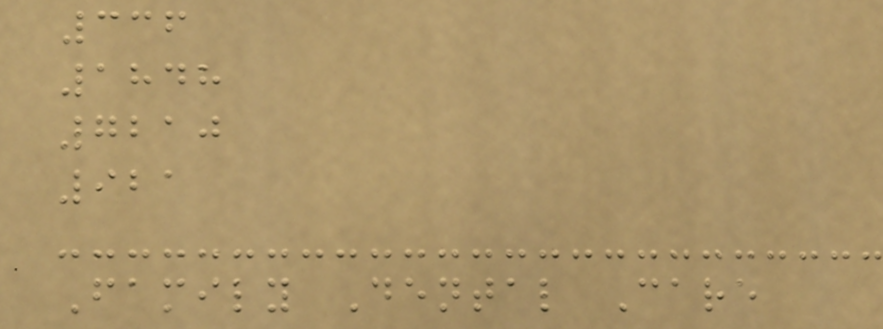336
1848
7210
921
Family Dental Care
